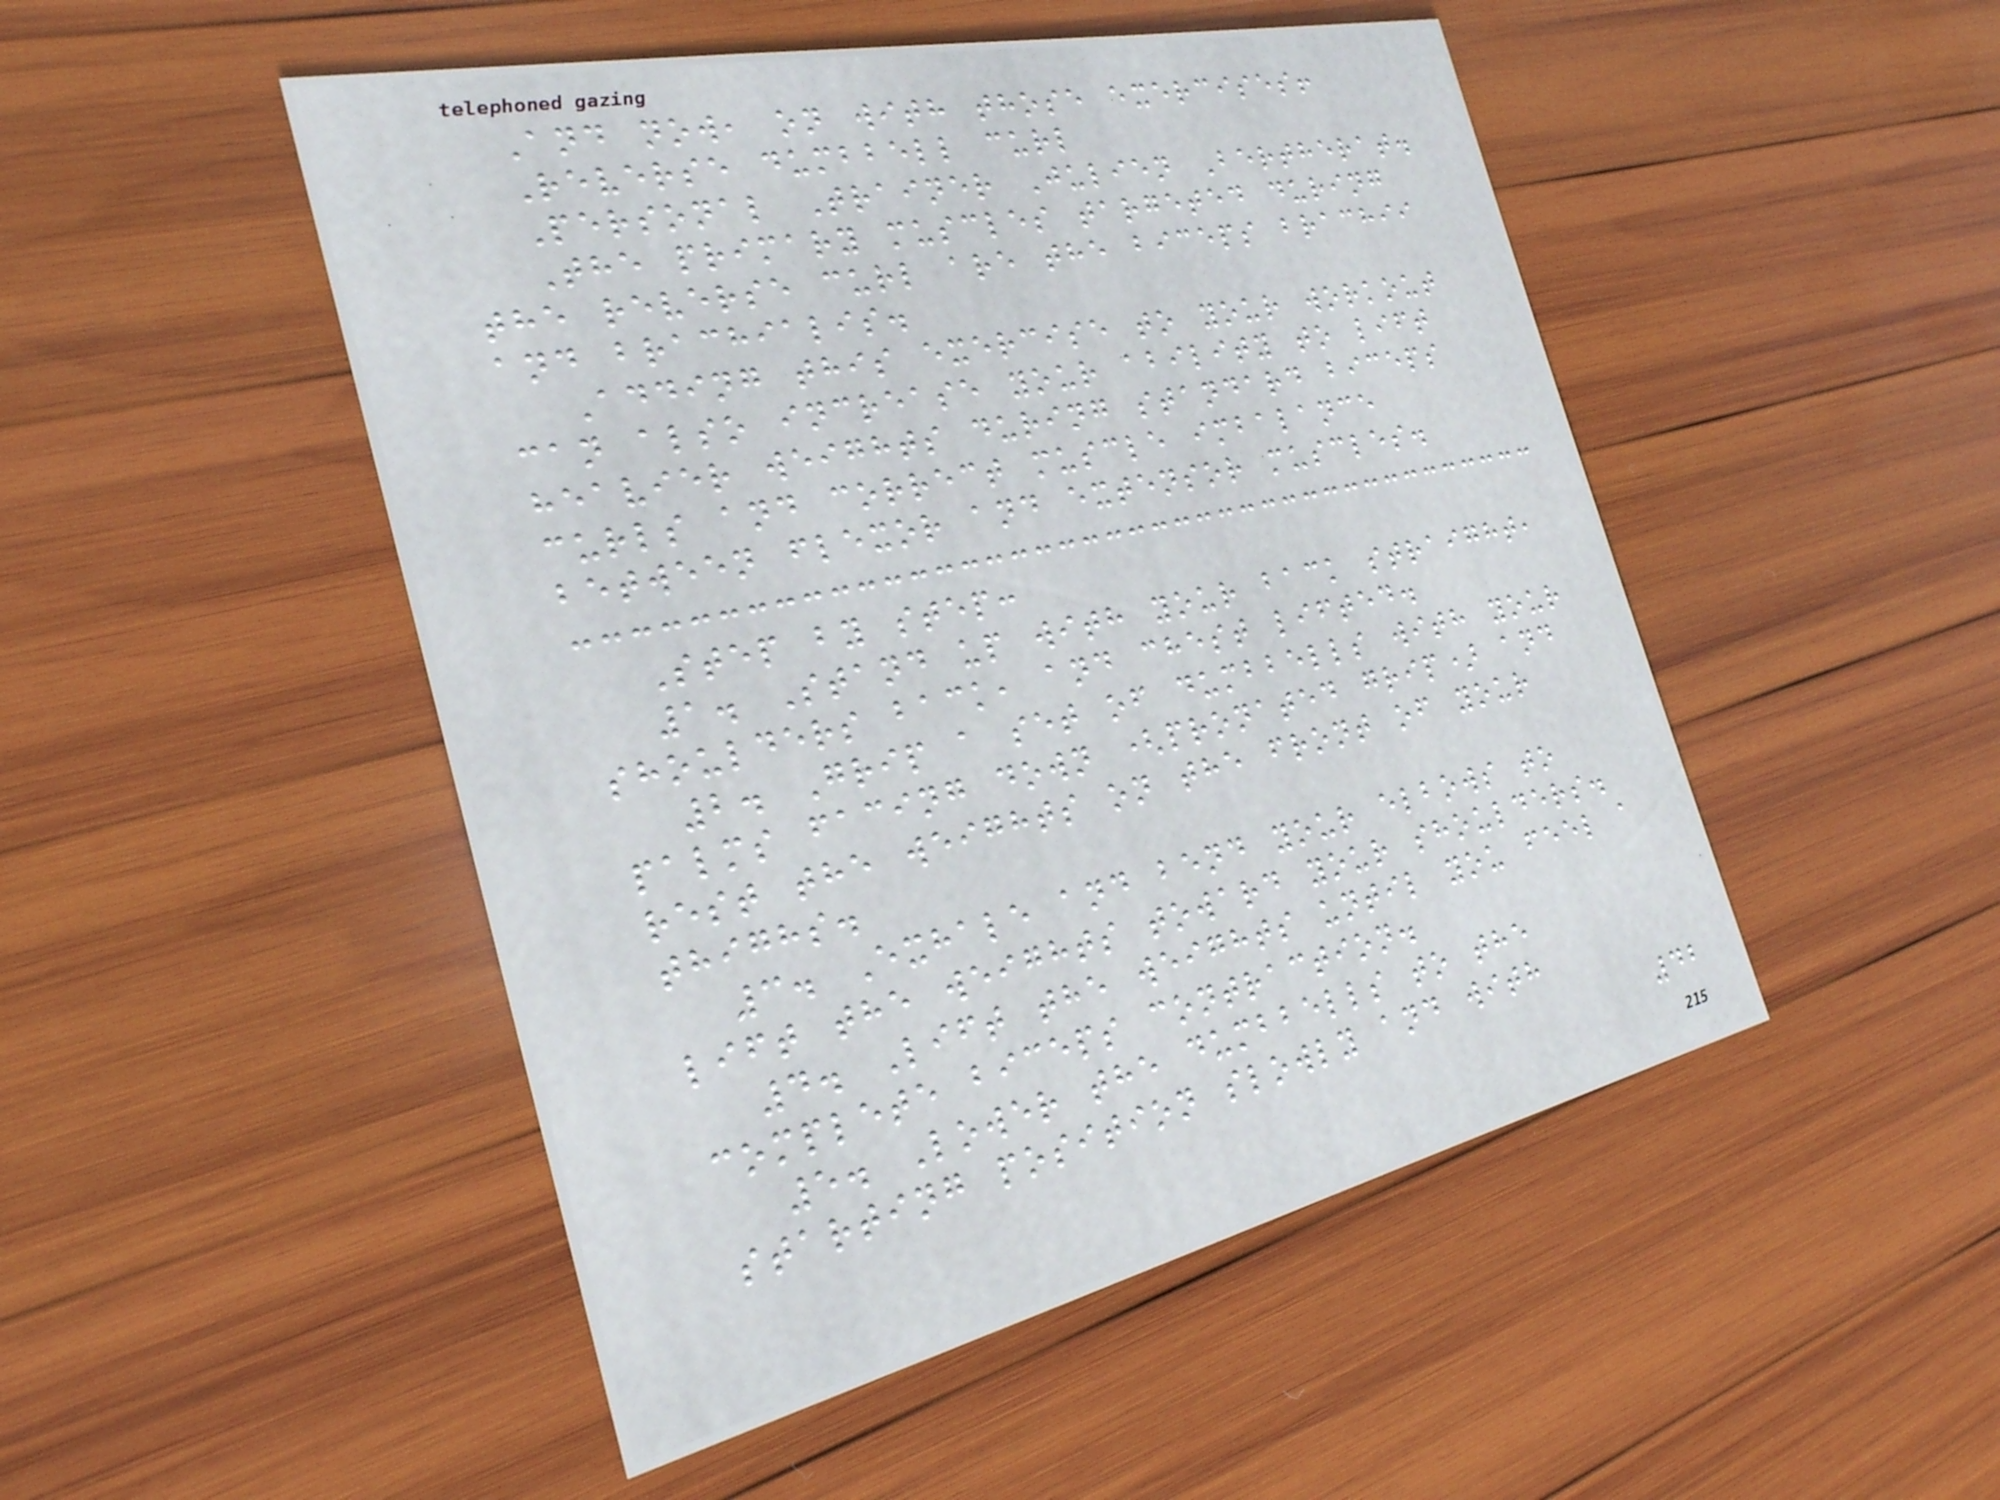And now, on with those exercises!
Reverse dumbbell curl
Personal Trainer Julien Bertherat.
The primary muscles targeted during
the reverse curl are the biceps brachii
and brachialis.
Adding this exercise to your workout
can also increase your ability to lift
heavier weights during standard biceps
curls and correct muscle imbalance
between flexor and extensor muscles.
Step by step:
1. Stand up with your back straight,
shoulders back, and chest lifted.
2. Grip a set of dumbbells with your
palms facing down (pronated grip) and
rest the weights on the front of your
thighs.
3. Exhale and bend your elbows to
lift the weights toward your shoulders.
4. Lift the weights until you feel a
complete biceps contraction.
5. Lower the dumbbells to the
starting position slowly and with
42
